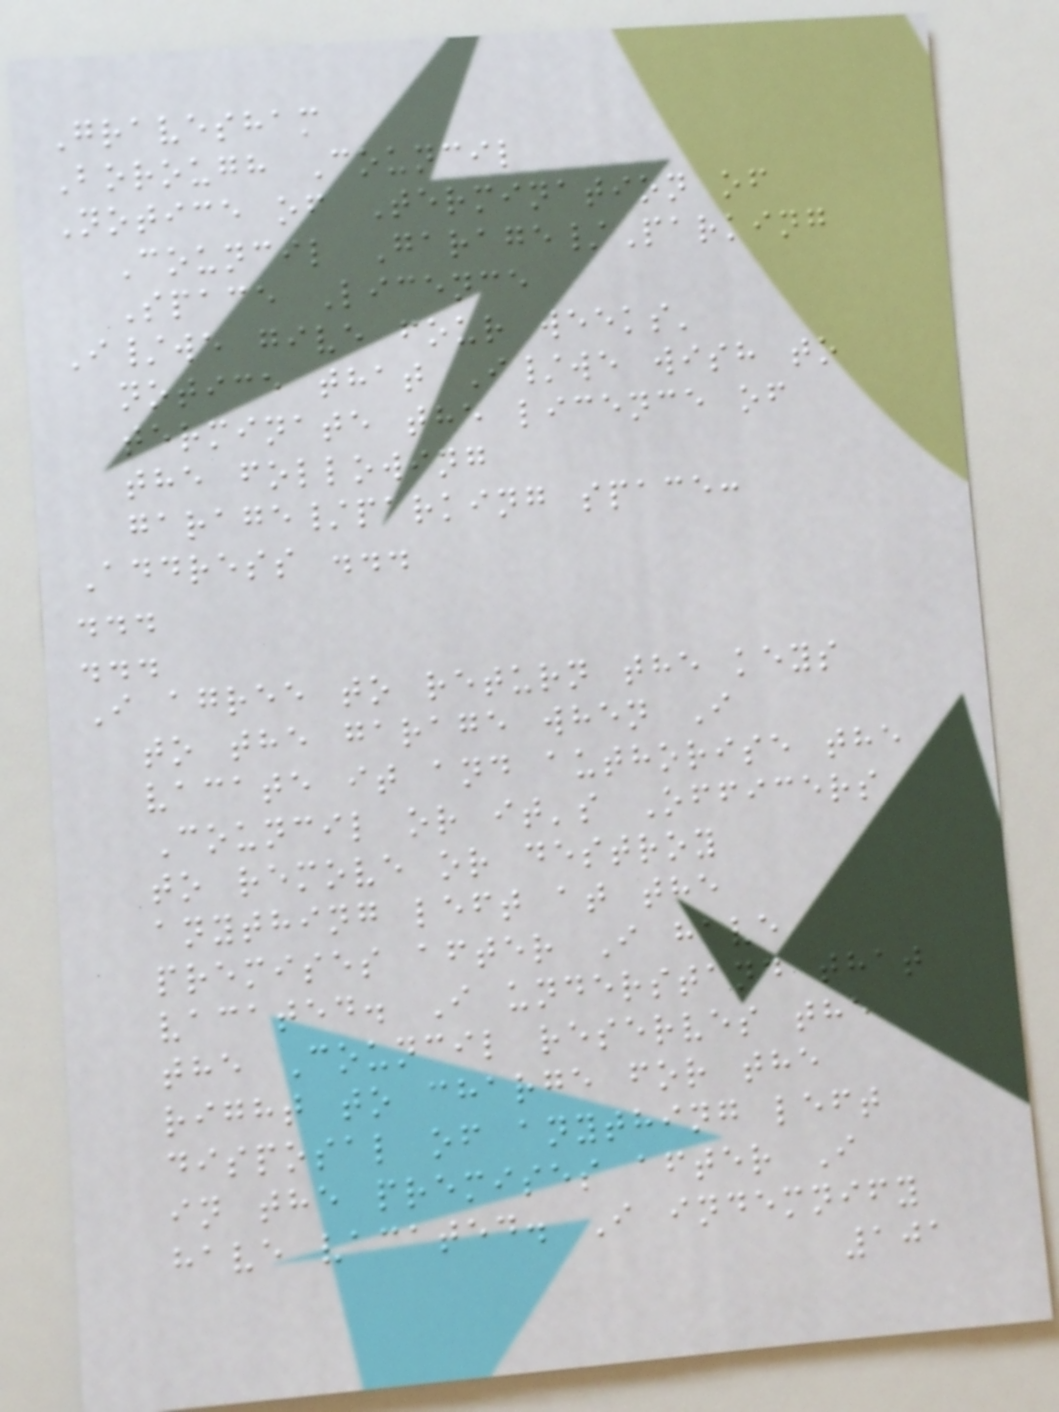Gravesham
Borough Council
Notice of Termination of
Council Garage/Parking
Space Licence
I/we give four weeks'
notice that I/we wish to
terminate the licence of
the following
garage/parking space:
Address ...
...
...
I agree to return the keys
to the garage when I
vacate it and authorise the
Council or it's Officers
to remove or destroy
anything left at the
premises after I have
vacated. I understand that
the Council reserves the
right to charge for the
disposal of anything left
in the premises after I
have vacated. I indemnify
101
